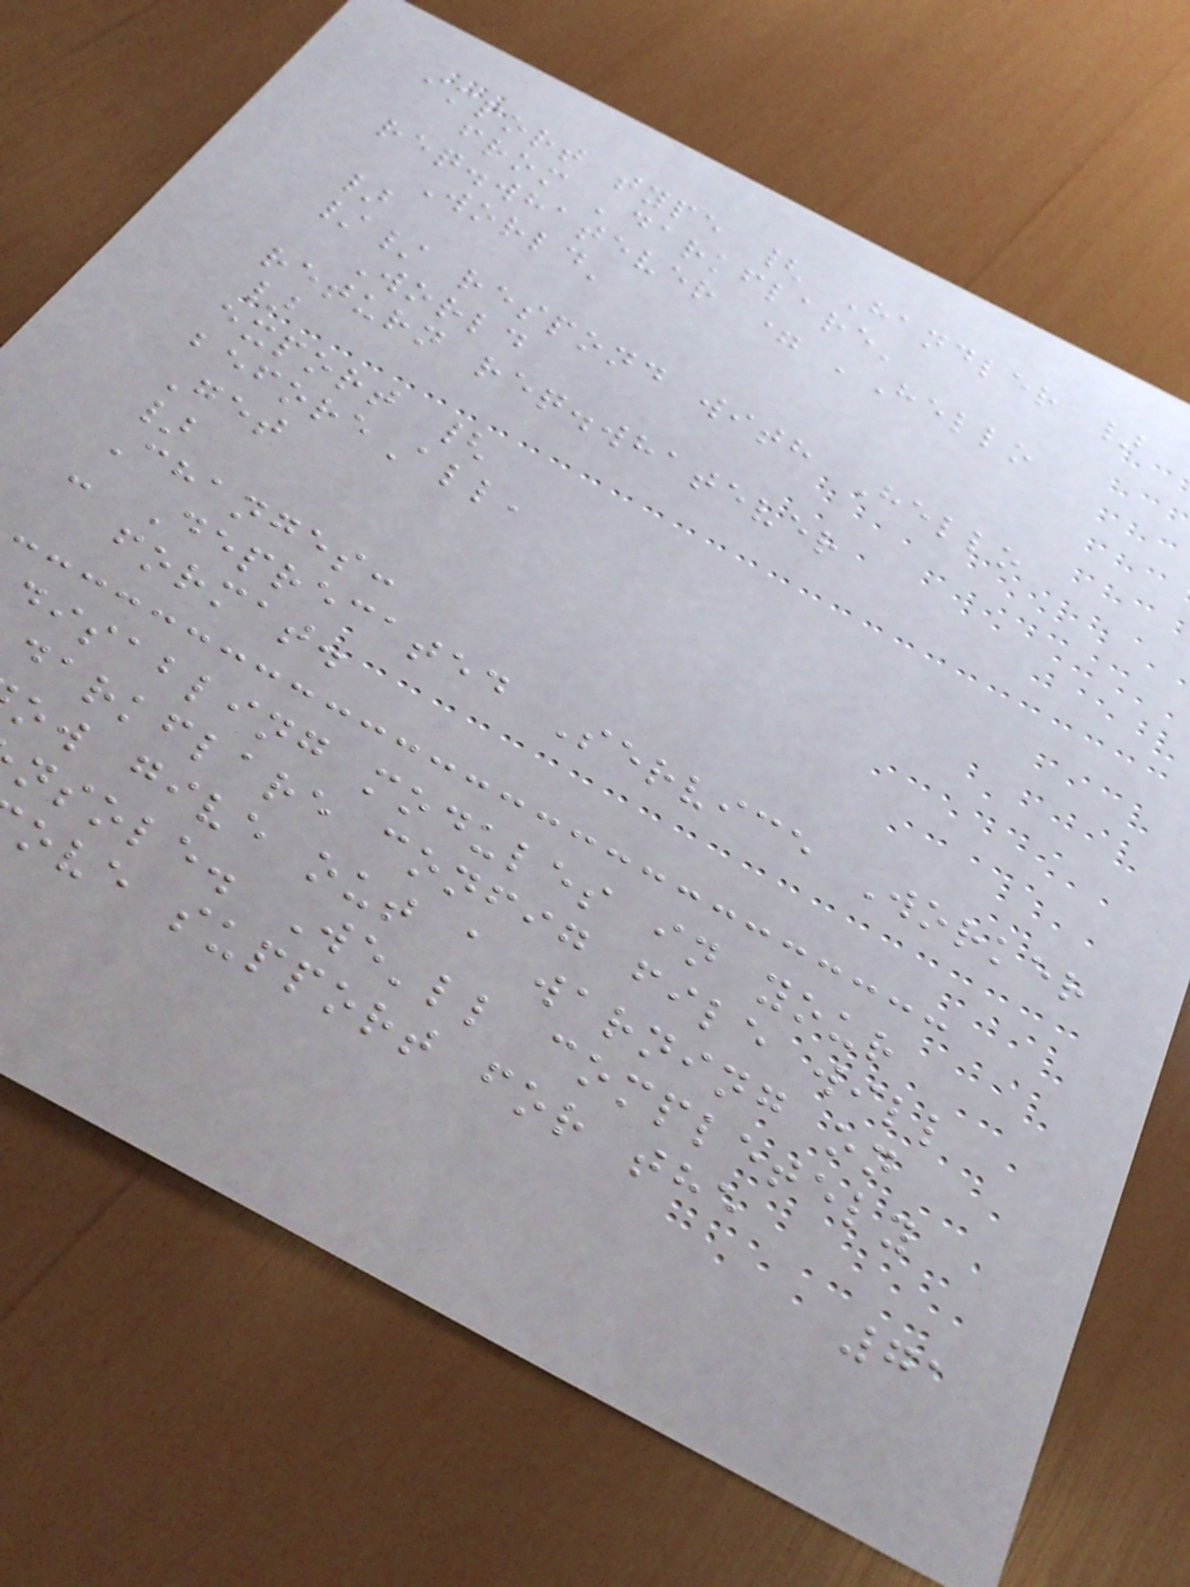import type { Handler }
from 'darkflare'
req.whatever = 'Hello
World'
}
// respond with Hello
World
return req.whatever
}
export {
beforeAll,
Get
}
Changes:
- Deprecated Service Worker
format.
disabling modules in your
darkflare config file will
ow give out a warning on
nsole. We'll completely
ove support for the
71
